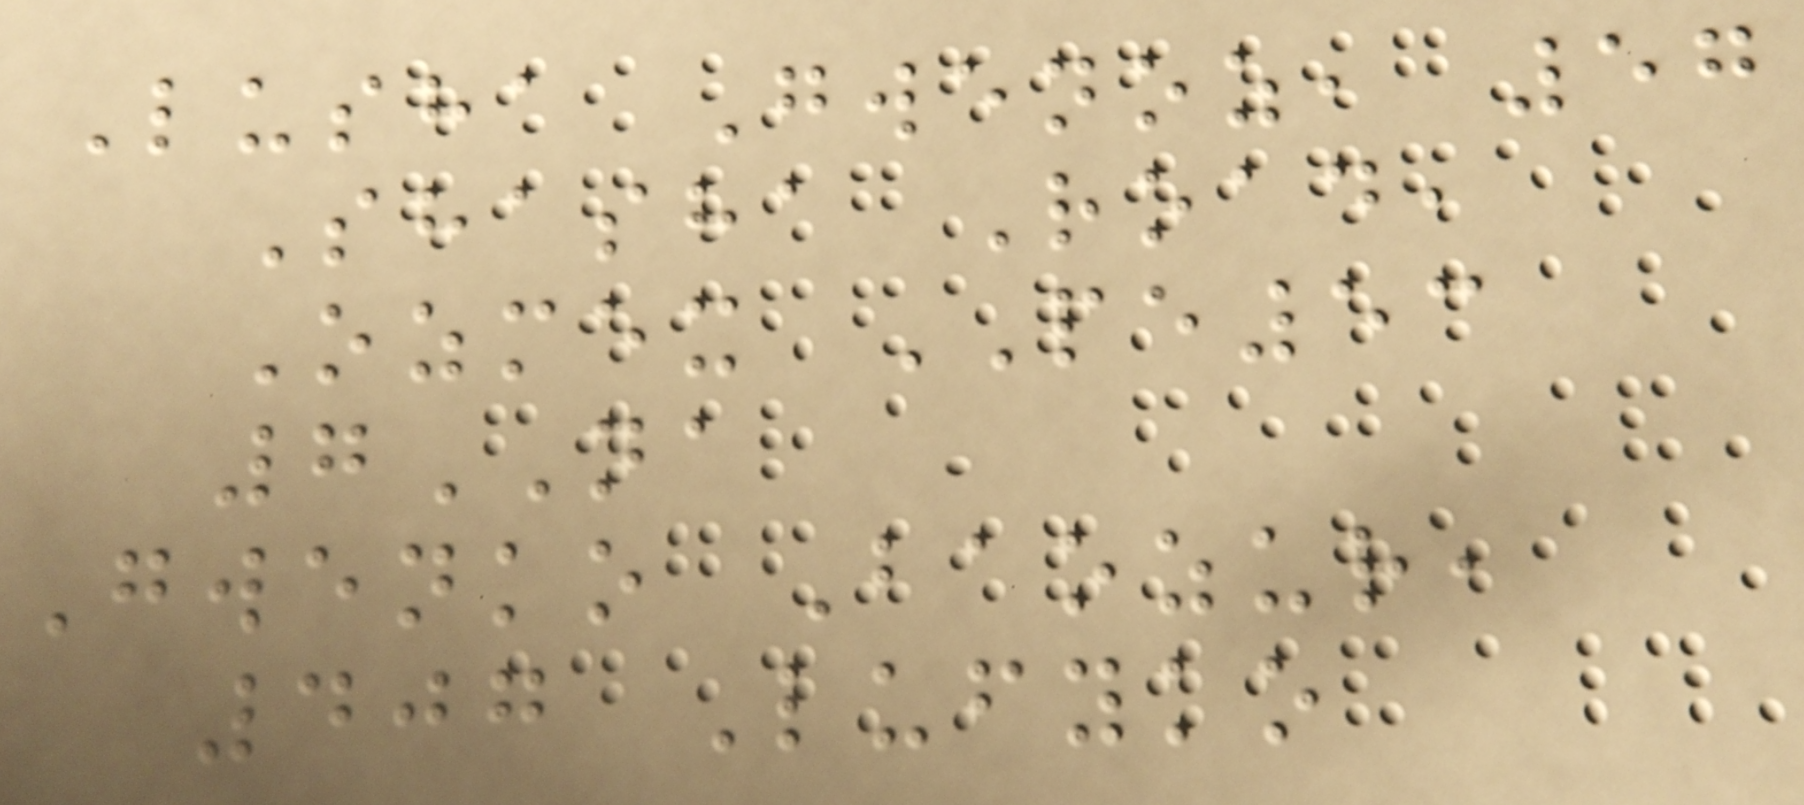Lusha Gwenoz, 57
Shasha Road,
Ozmex PE53
7NA
Gwenko Baozur,
407 Lufyko
